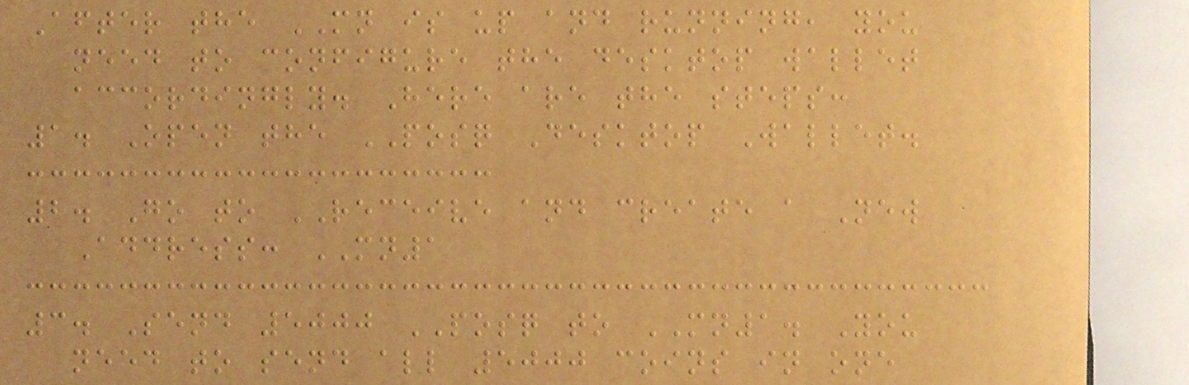After the MN is up and running, you
need to configure the desktop wallet
accordingly. Here are the steps:
1. Open the POSQ Desktop Wallet.
2. Go to RECEIVE and create a New
Address: MN1
3. Send 5000 POSQ to MN1. You
need to send all 5000 coins in one
